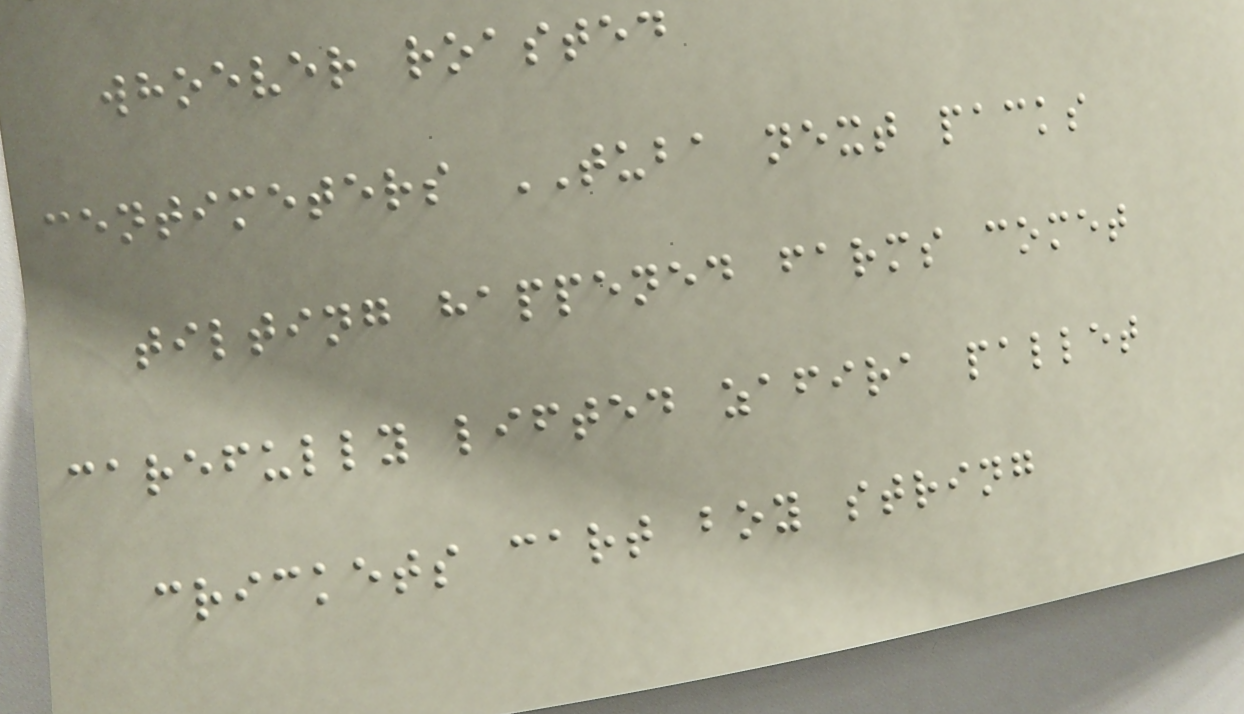whoever roasted
centimeters TUBA next packs
tilting happened farms comet
carefully lifted zafira pallet
crickets cart boy string
